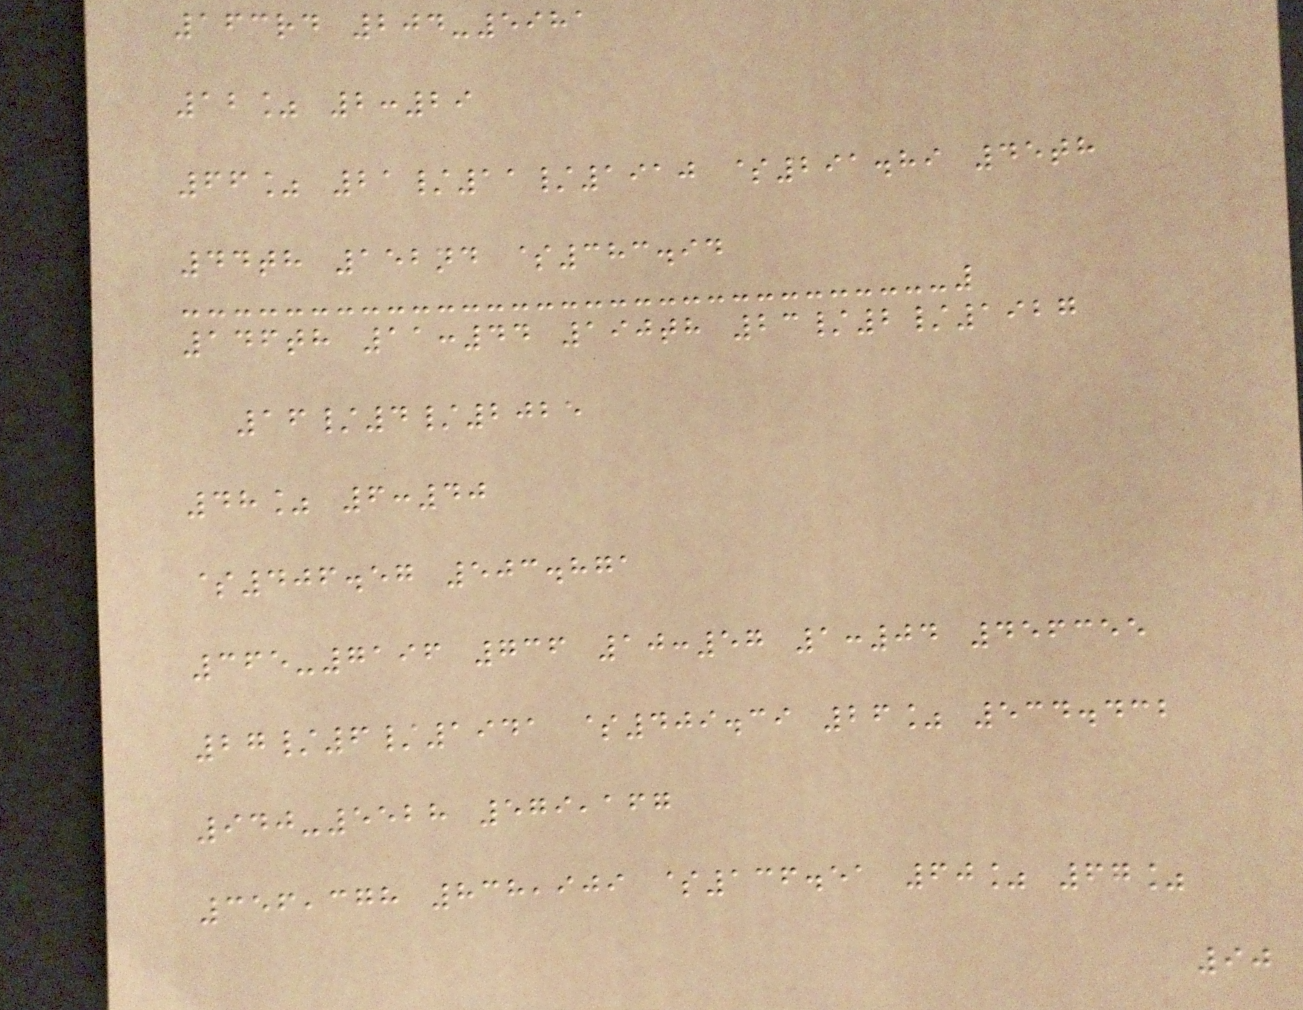163rd 204-5981
12% 2:29
66% 21/11/1910 $291.89 45th
44th 152nd $383.94
146th 11:44 190th 23/2/1927
16/4/2025
48% 6:40
$406.57 503.871
365-7196 736 10:57 1:04 456355
27/6/1941 $409.39 26% 534.432
940-5528 579,167
356,378 838,909 $136.51 60% 67%
90
